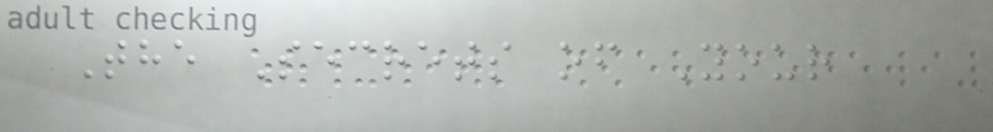The Secrets of Your
